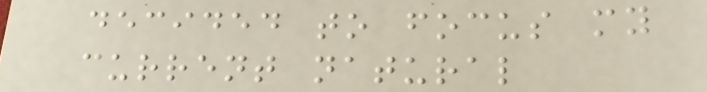decided to focus my
current natural
